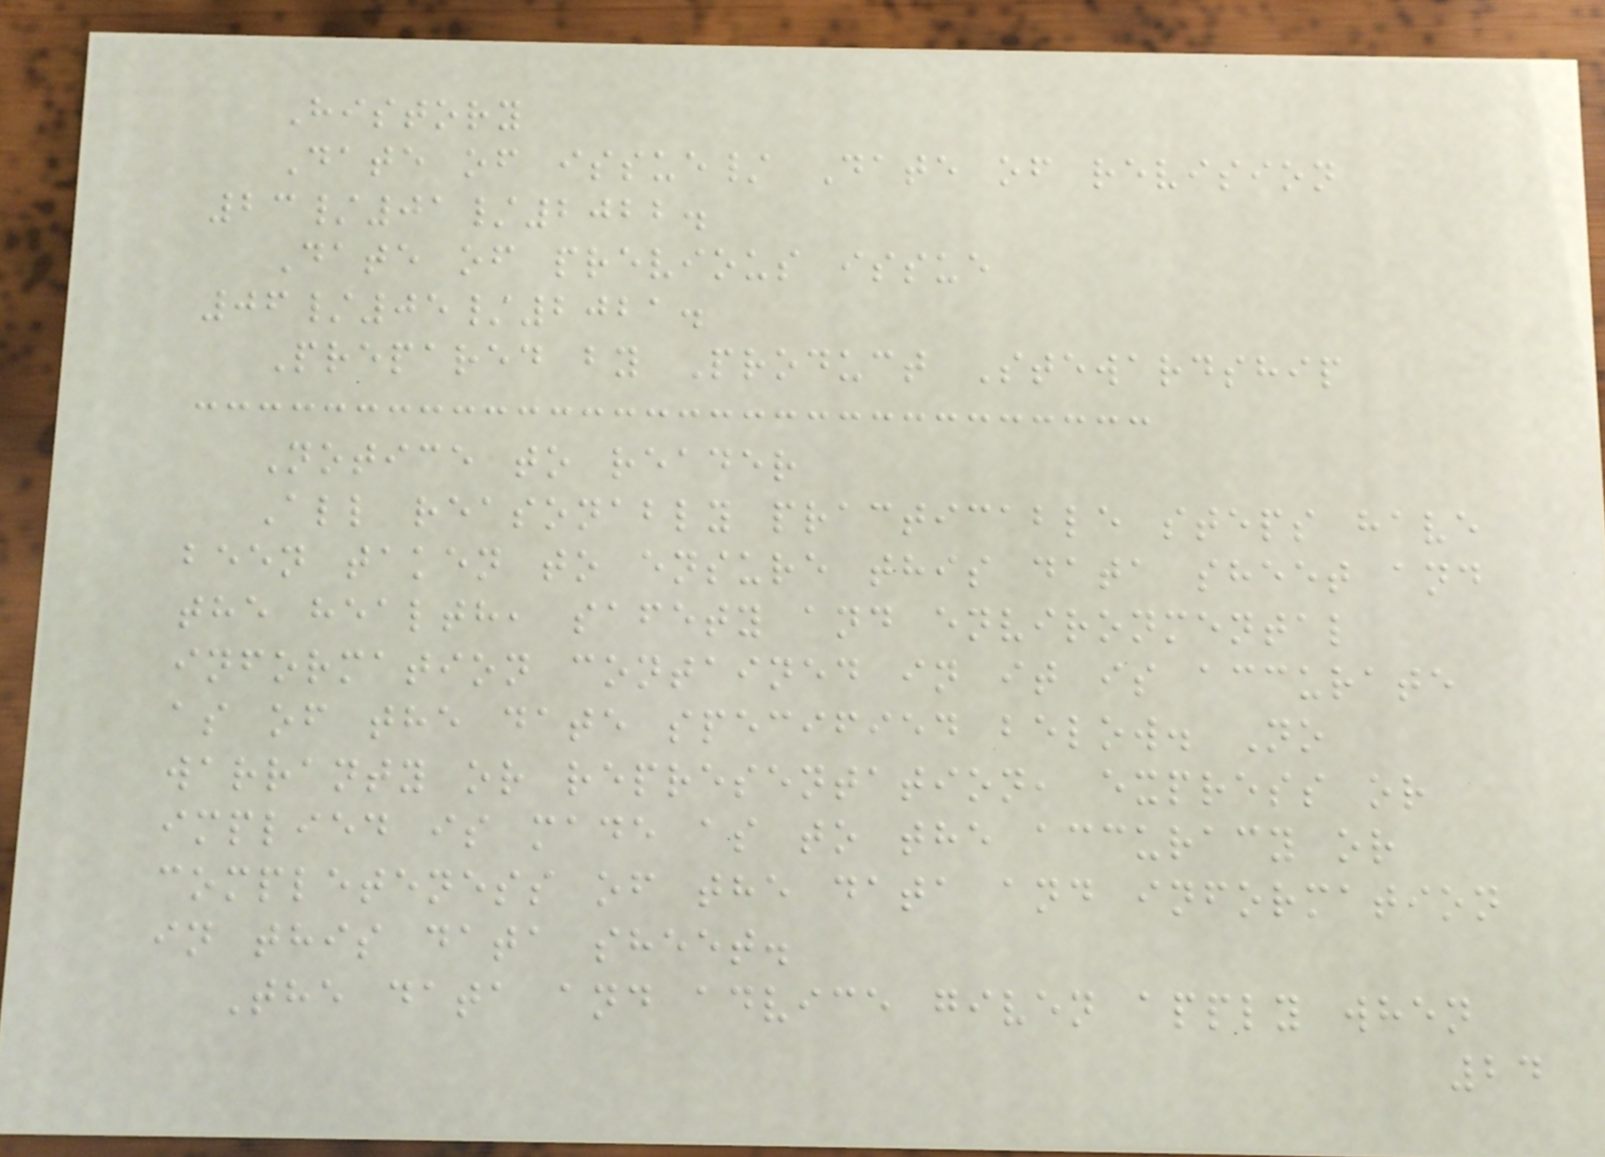History
Date of issue/ Date of revision
23/01/2022.
Date of previous issue
06/05/2021.
Prepared by Product Stewardship
Notice to reader
All reasonably practicable steps have
been taken to ensure this data sheet and
the health, safety and environmental
information contained in it is accurate
as of the date specified below. No
warranty or representation, express or
implied is made as to the accuracy or
completeness of the data and information
in this data sheet.
The data and advice given apply when
24
